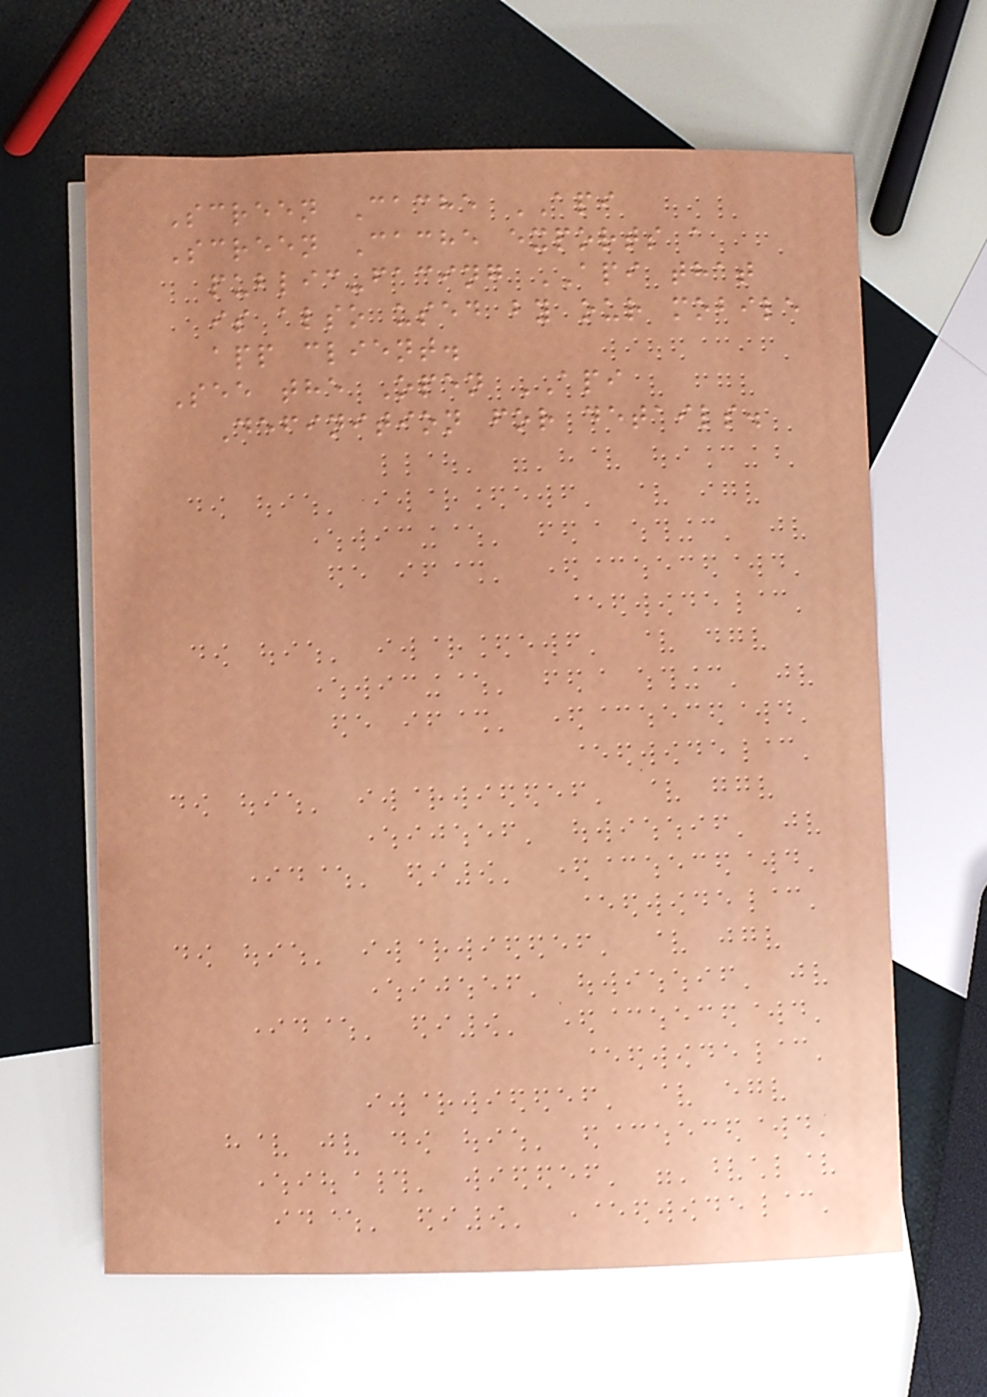Screen Cache API
Screen Cache exports a
public-facing API that
is also used by our mobile
app client.
See the Open API
Definition for details.
